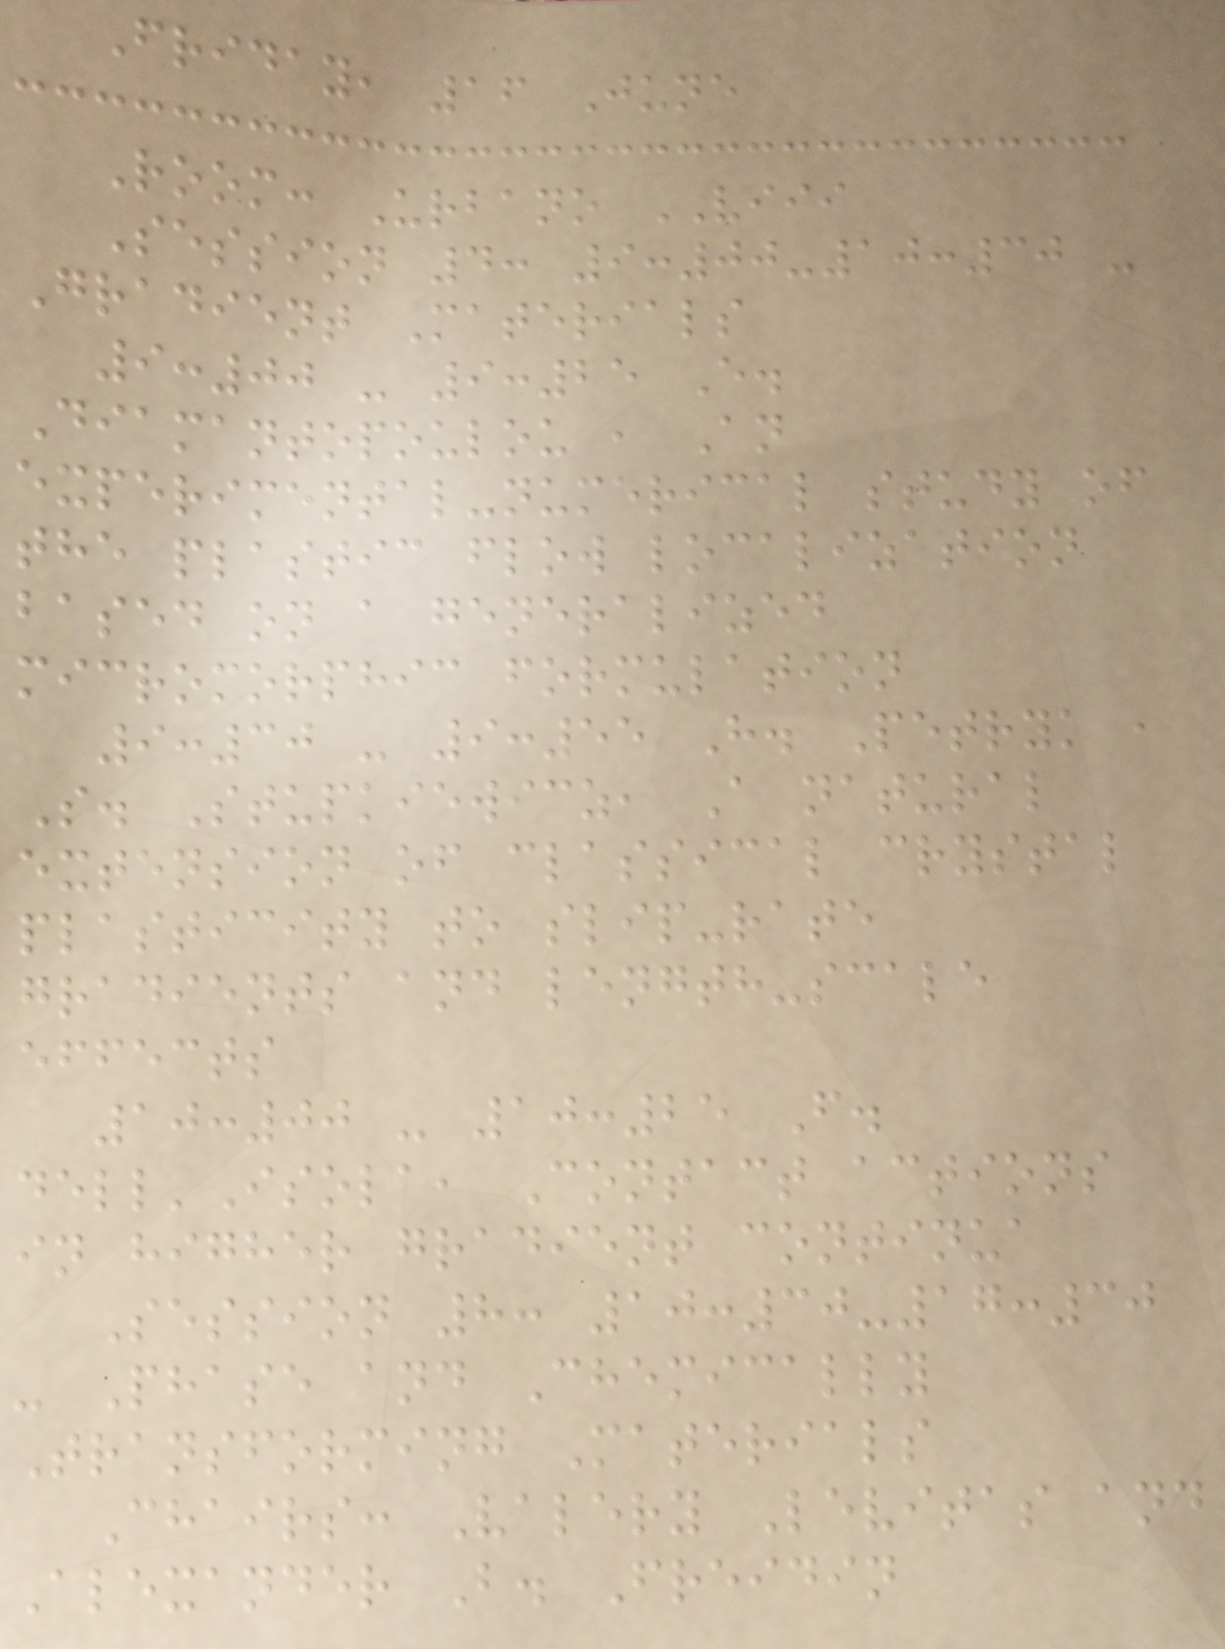Friday, 16 June
Room: Urbano VIII
Session 4: 9:00-10:30 -
Gradient Materials
9:00 - 9:25 E.
Diamantopoulou , An
experimental-numerical study of
the plastic flow localization
based on a generalized
micromorphic formulation
9:30 - 9:55 H. Petryk ,
S. Stupkiewicz, A natural
extension of classical crystal
plasticity to slip-rate
gradients and length-scale
effects
10:00 - 10:25 F.
dell'Isola, Contact actions
in higher gradient continua
Session 8: 10:30-17:30
- Phase and Chemically
Transforming Materials
Chairs: Valery Levitas and
Alexander B. Freidin
